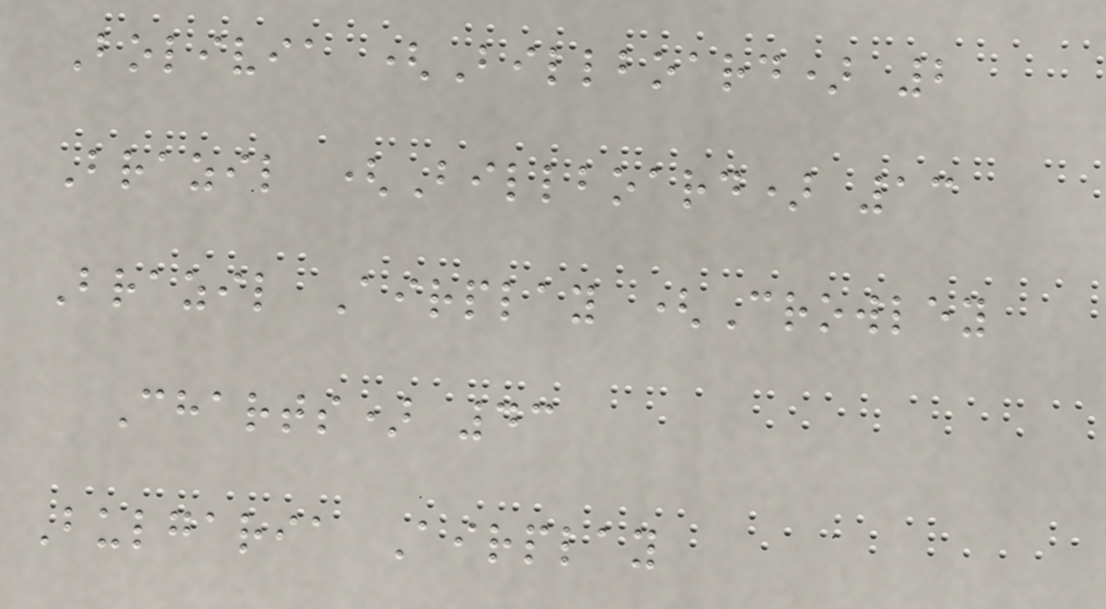Bolivia (Billboard) 2
Brazil (Billboard) 13
Brazil Airplay (Crowley
Charts) 43
Bulgaria Airplay
